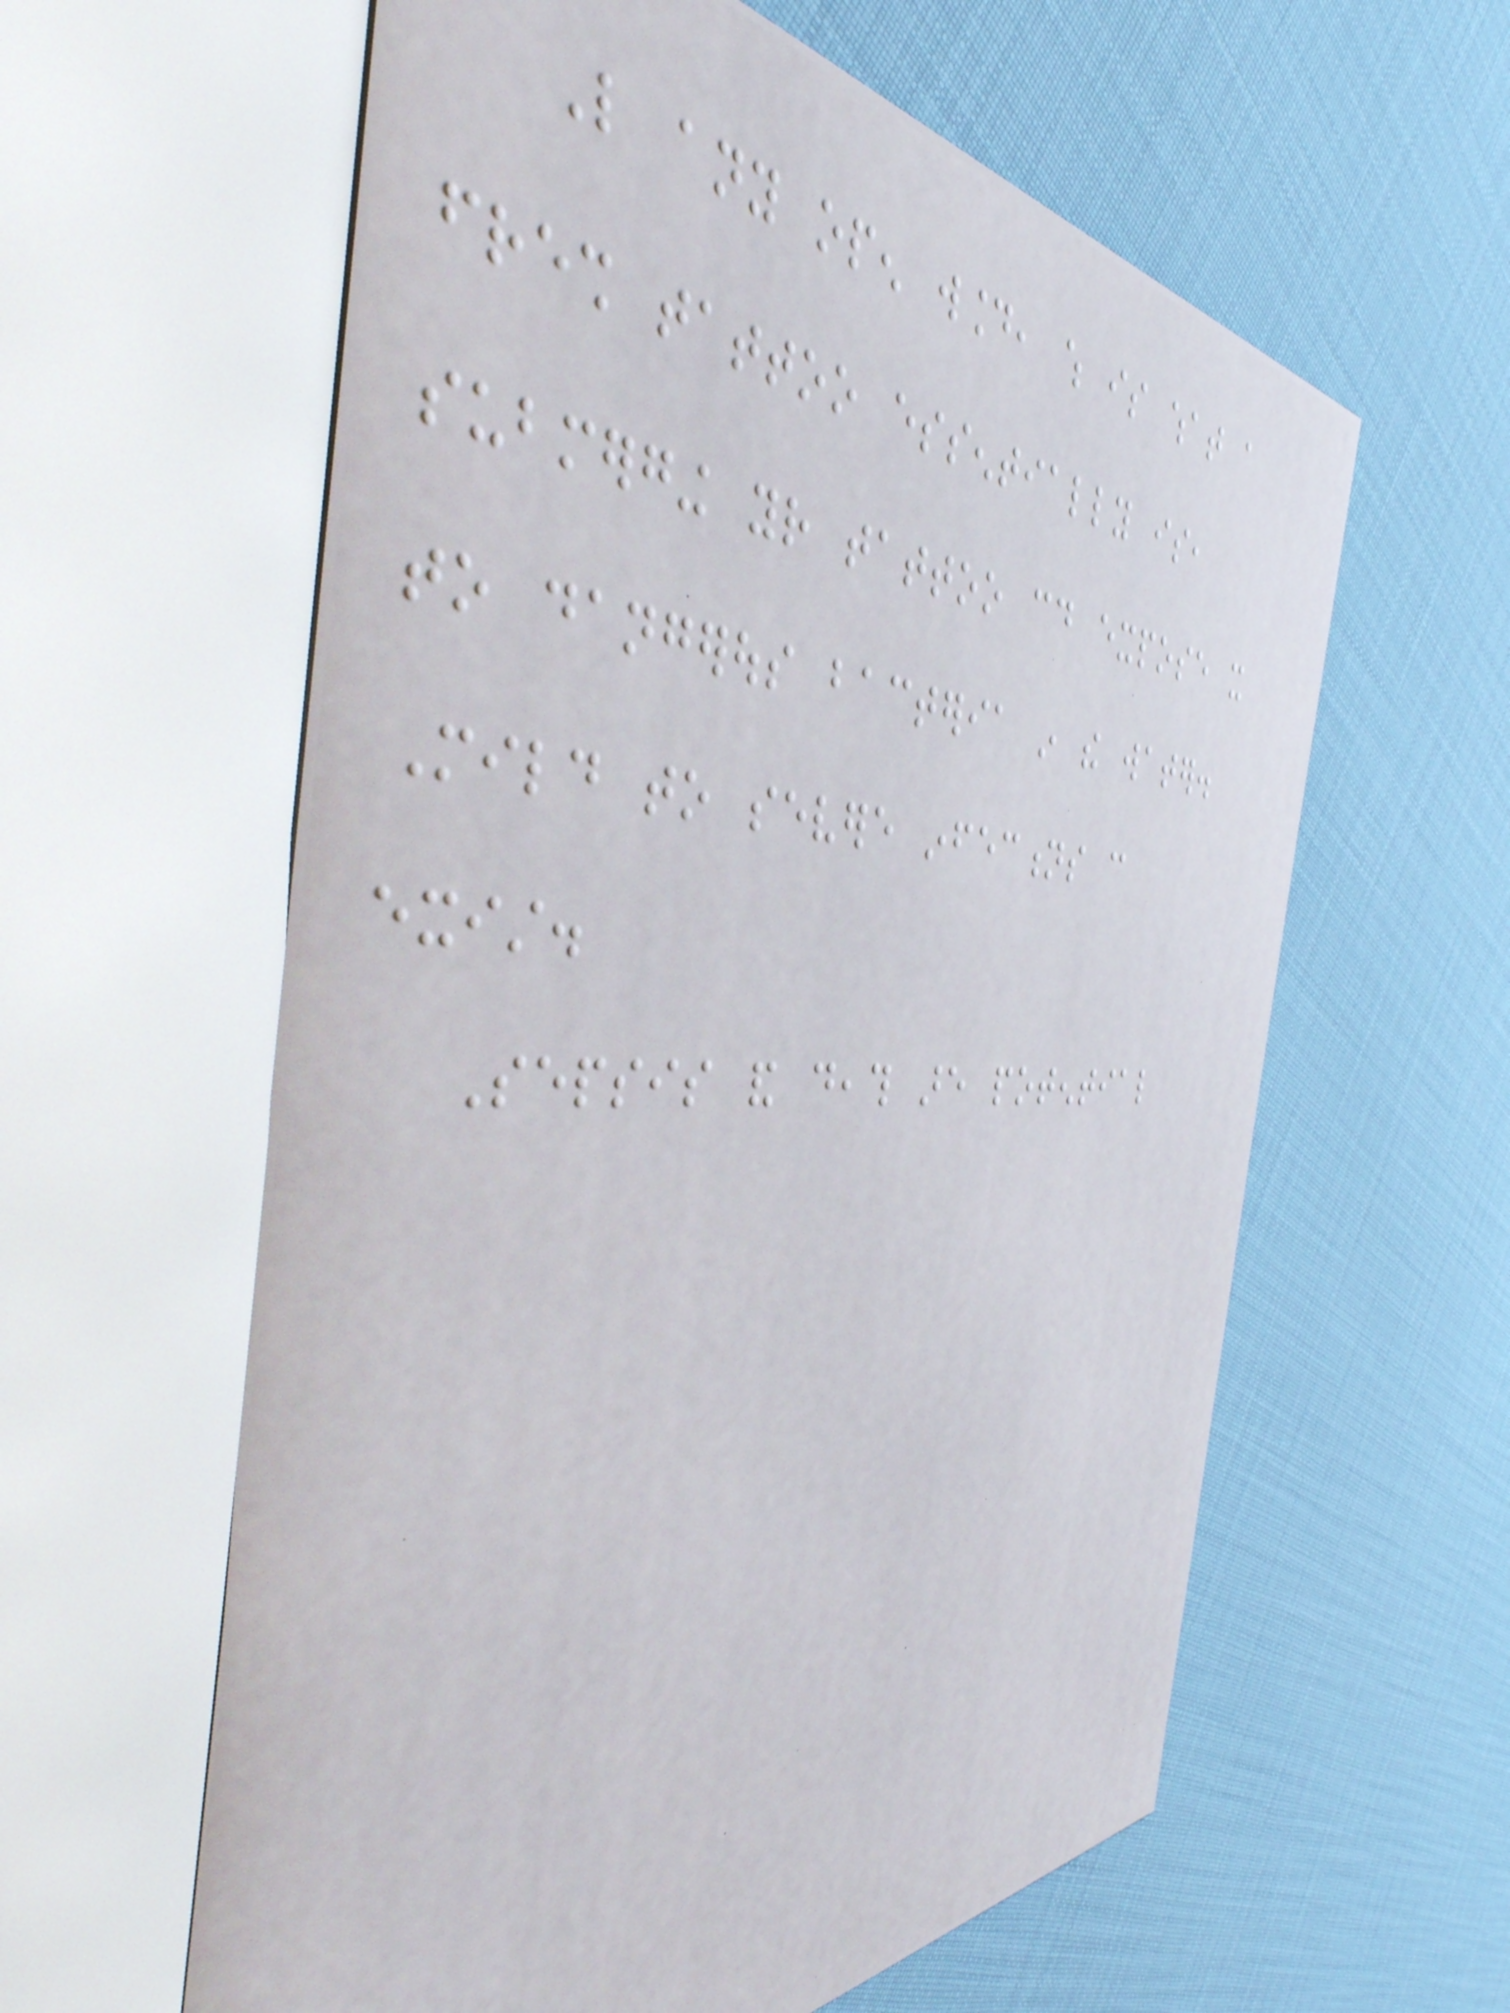Like any open wound, which is what a
fresh tattoo essentially is,
submerging your tattoo could expose it
to dangerous bacteria in the water.
Mild to severe infections can
exist.
Sepsis and death are potential
